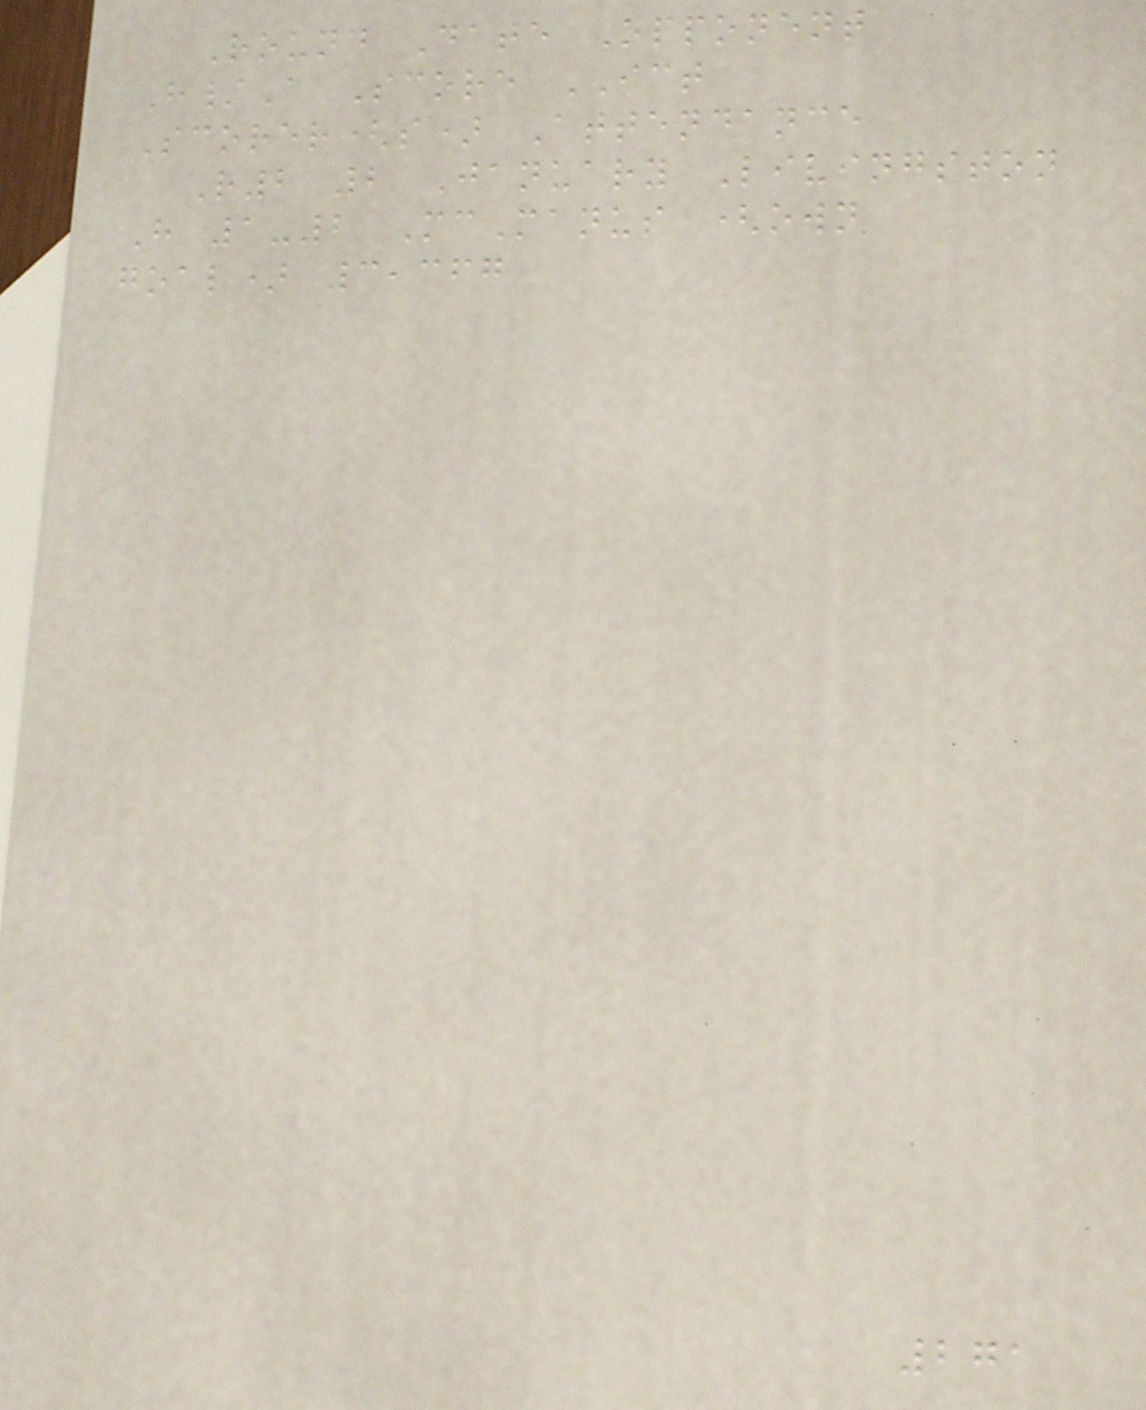Round Date Opponent
H/A Score ICT
Scorer(s) Attendance
R2 2 January Livingston
H 1-2 McManus (own
goal) 3,367
271
